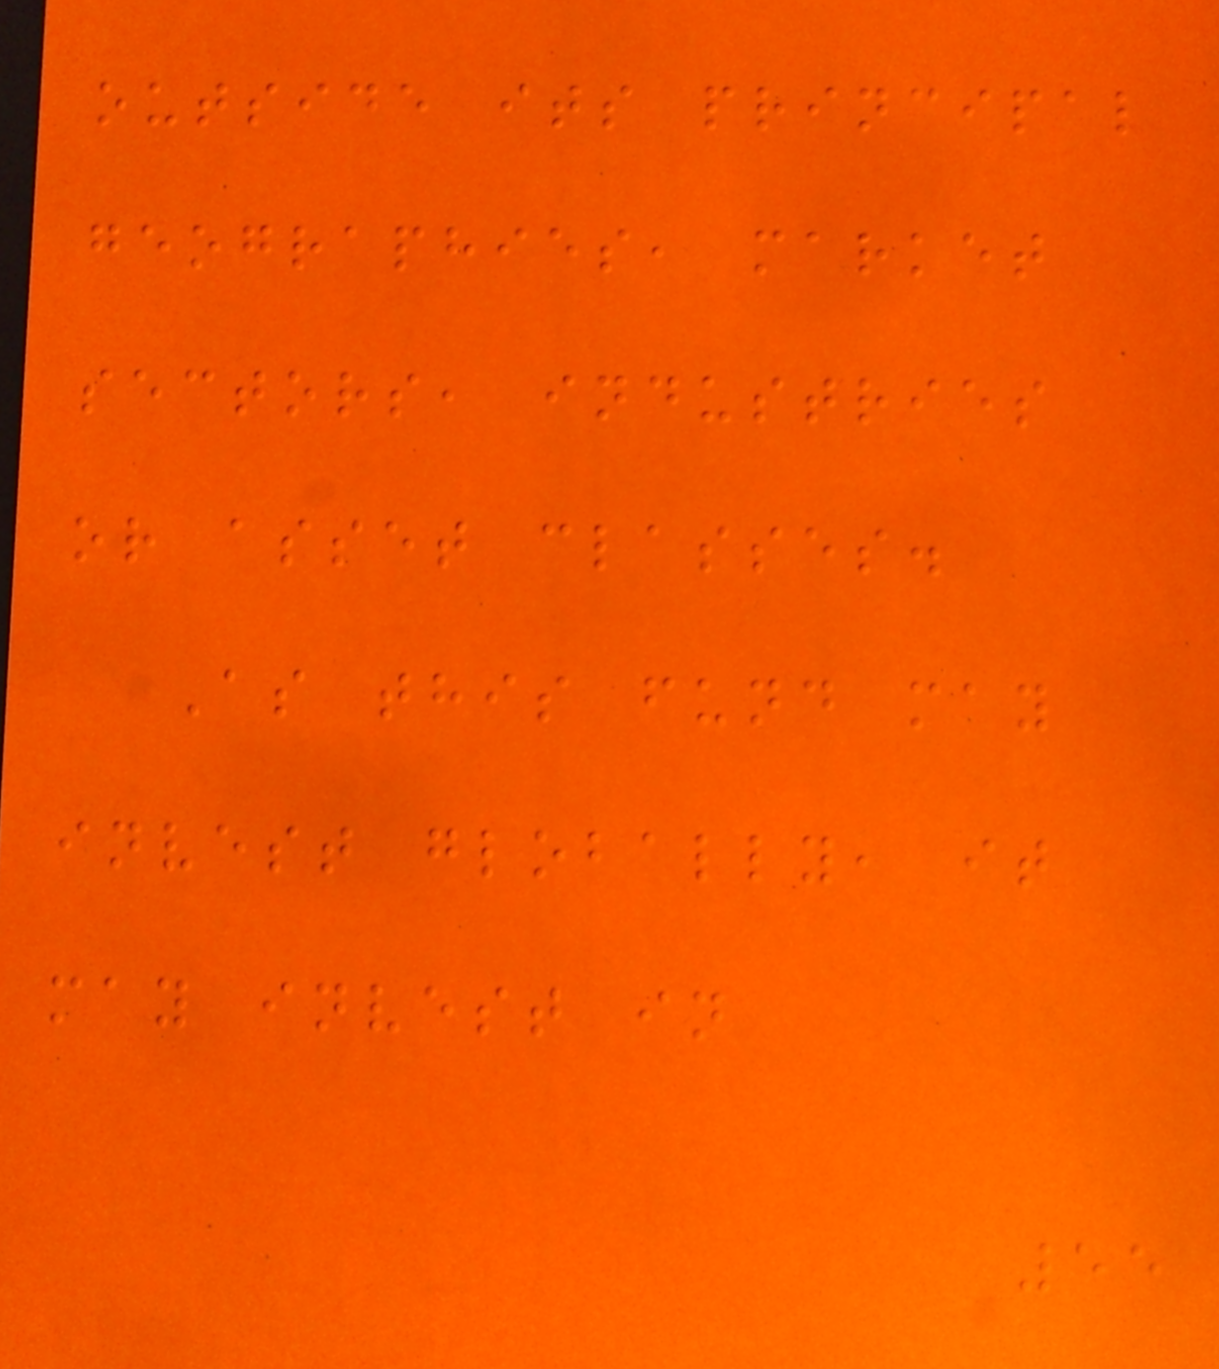outside its principal
geographies, market
sectors, industries
or asset classes.
As this fund may
invest globally, it
may invest in
55
